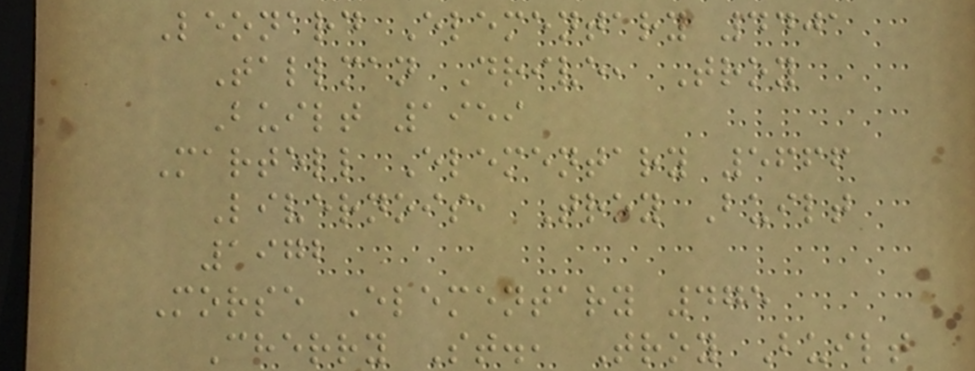Leonard Elementary 4401
Tallman Drive, Troy
Built 1959
Martell Elementary 5666
Livernois, Troy Built
1972
Morse Elementary 475
Cherry St., Troy Built
